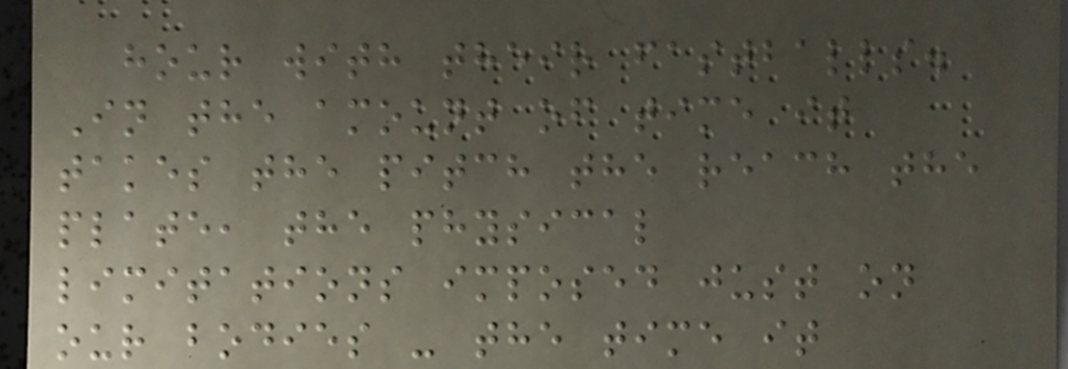hour with their fastballs.
In the amount of time it
takes the pitch the reach the
plate, the physical
limitations imposed just on
our bodies - the time it
